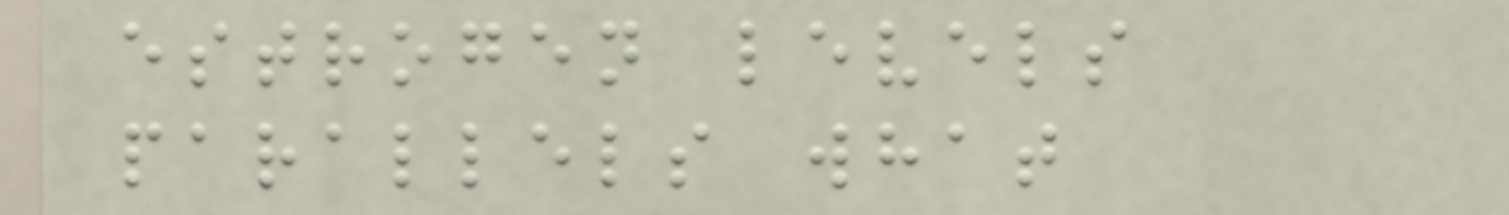estrogen levels
parallels what
